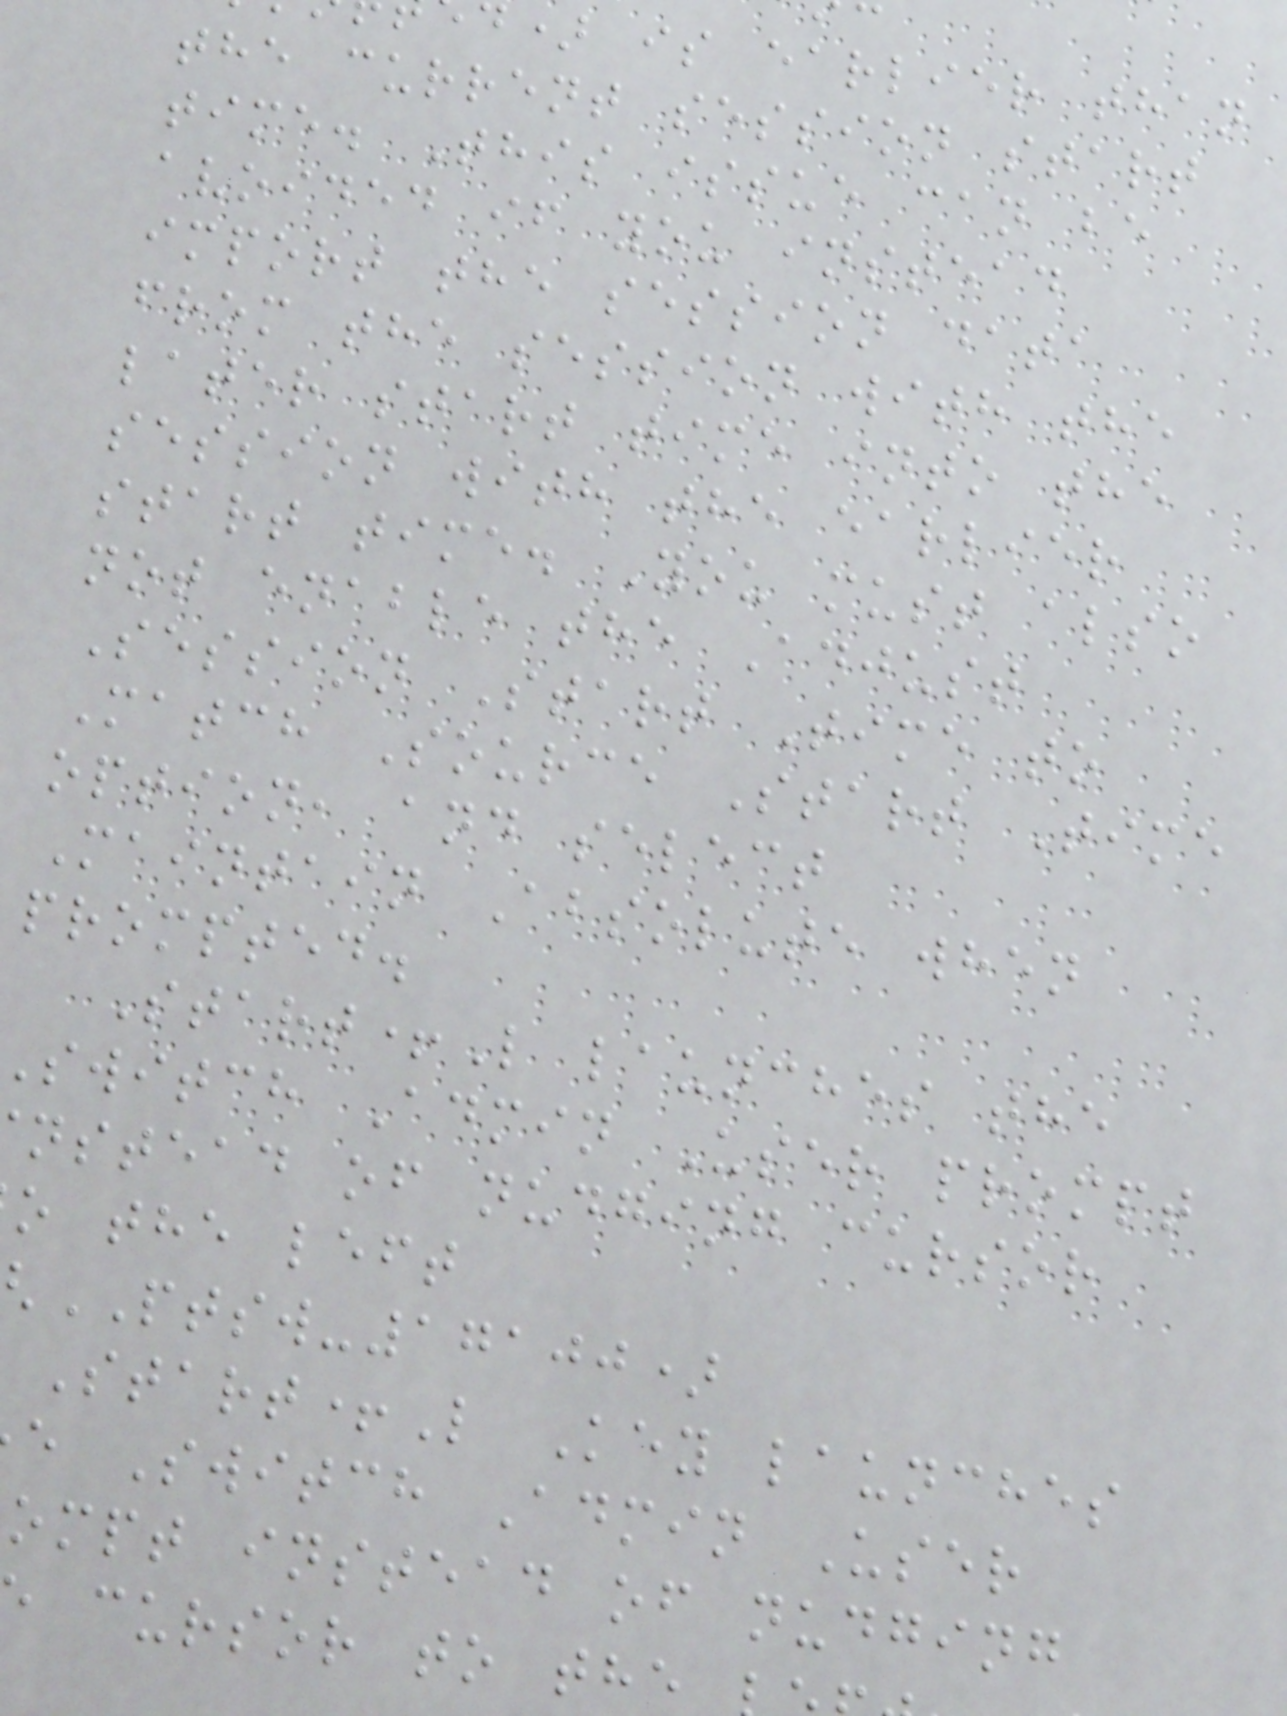) is earlier than
the current session start
time. This issue can be
avoided if you instead
import the session data
from the session with the
later start time into the
session with the earlier
start time. You must also
not enable the Adjust
Session Start Time to
Match Source Start Time
option, and select
Maintain Absolute when
prompted.
Start+L launches the
switch Admin User prompt
nstead of nudging cursor
o the left
PTSW-17100)
Start+L Key launches
e Switch Admin User
ompt instead of nudging
cursor to the
